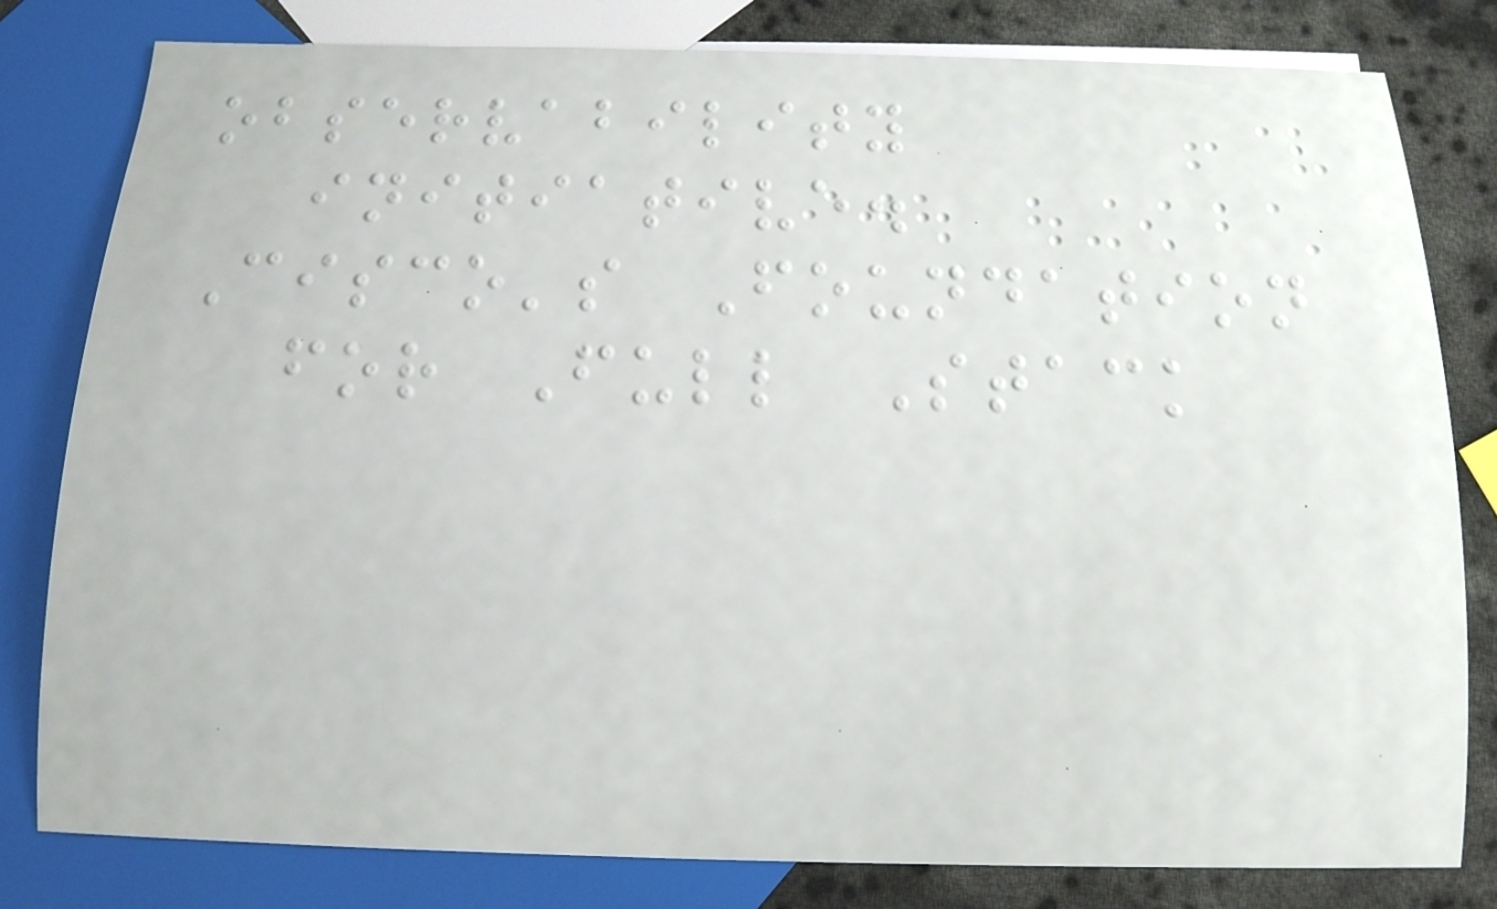observability
initiative.
Cisco's Foundation
for Full Stack
